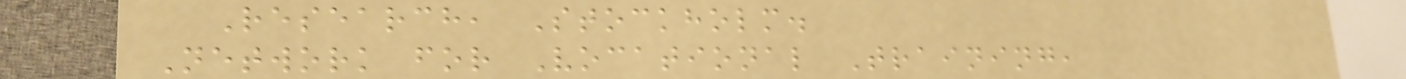Research, Stockholm.
Network for Vocational Training,
